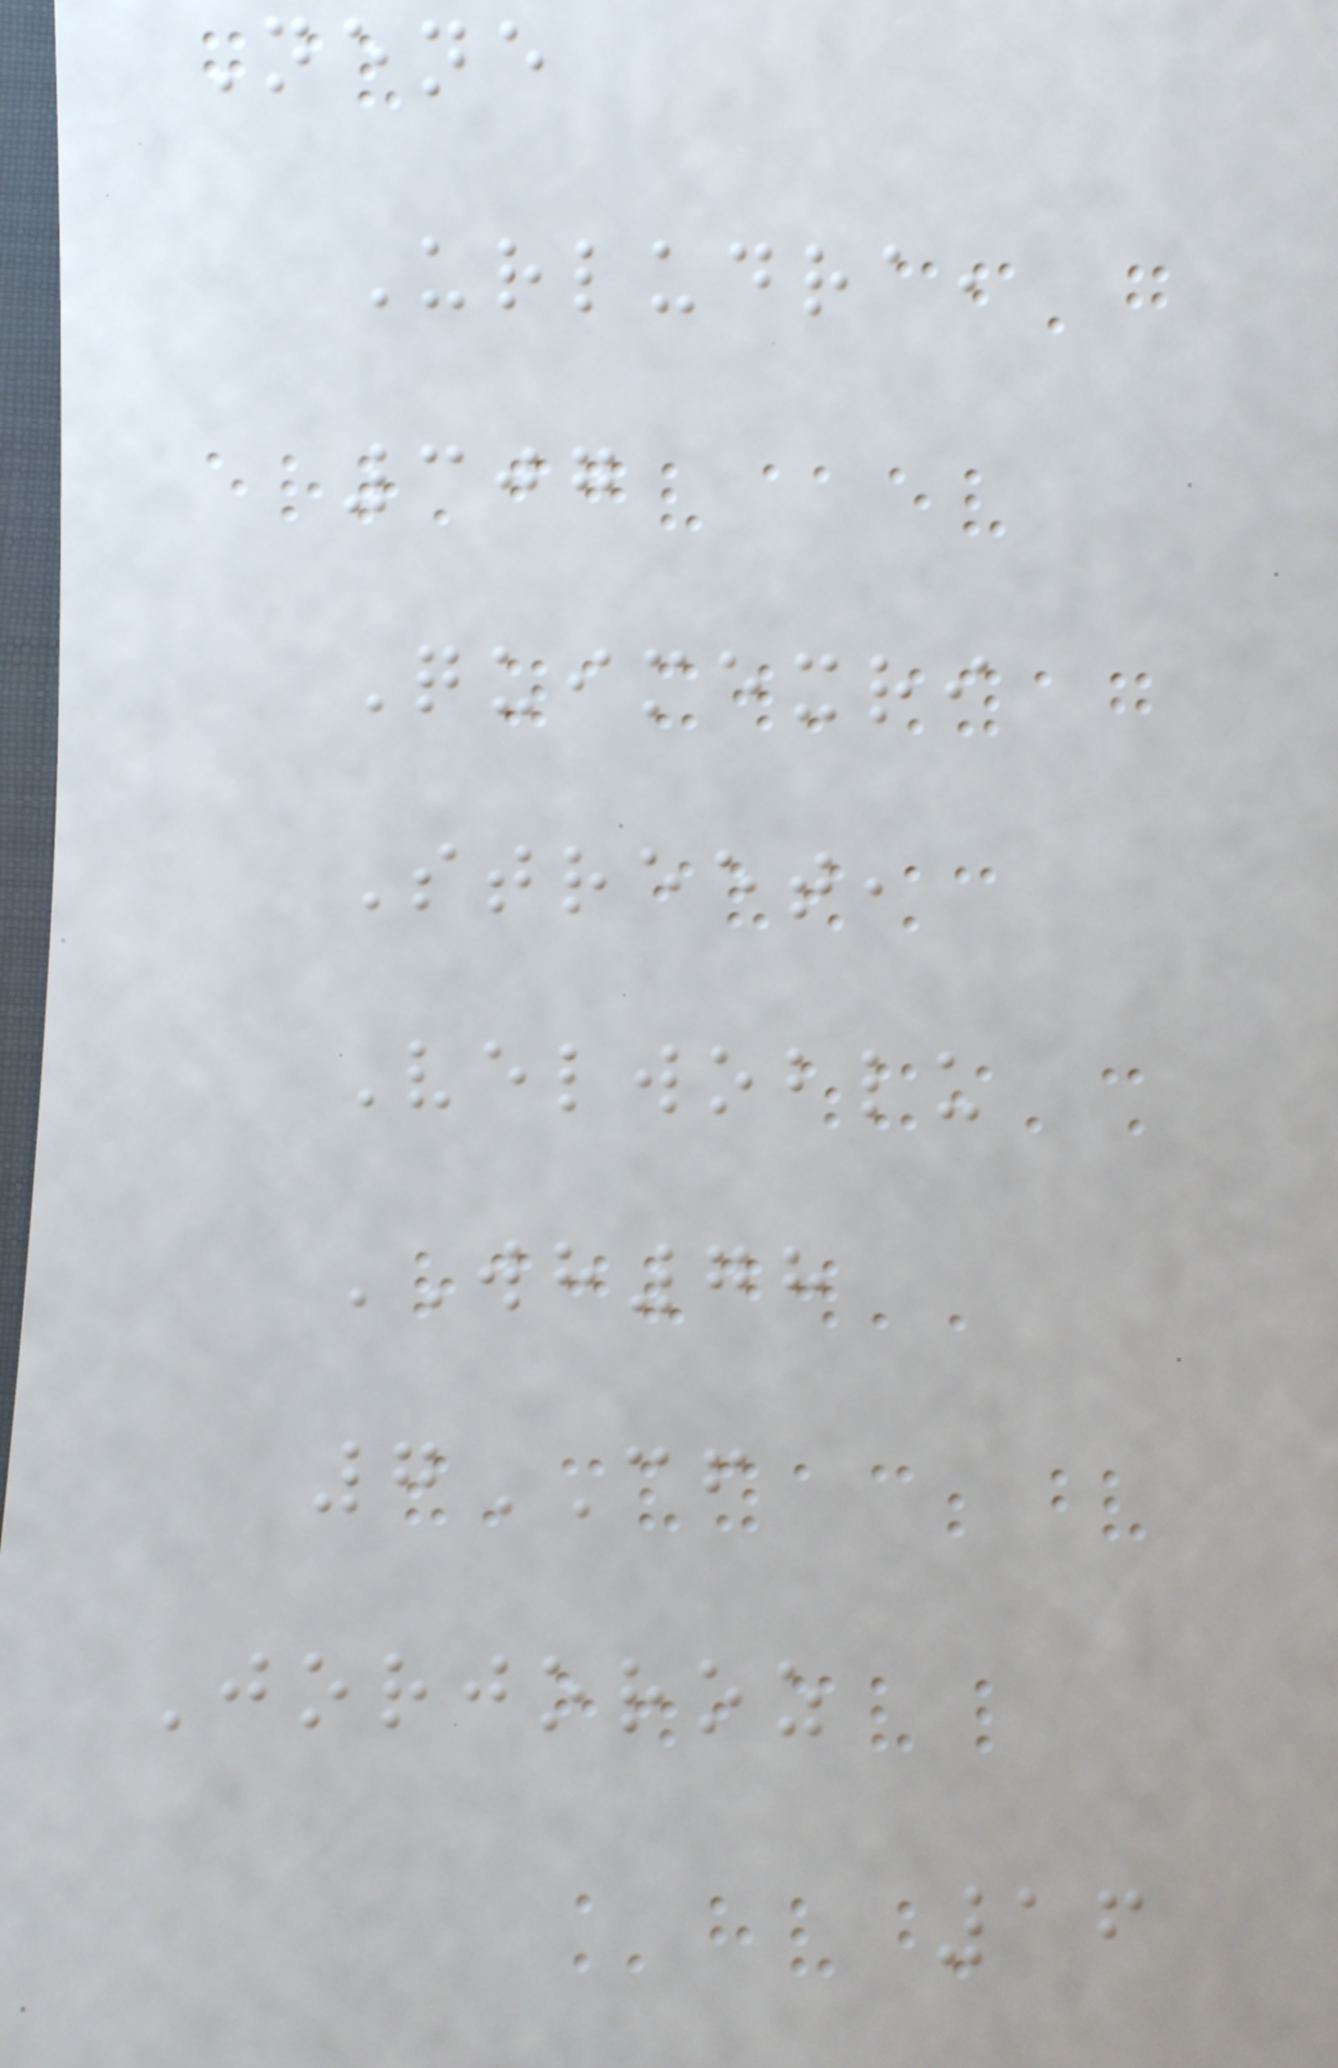Nene
Urludra,
307
Quimexri
Street,
Velwoblu
WH78
7CF
Jorjoroz
16
